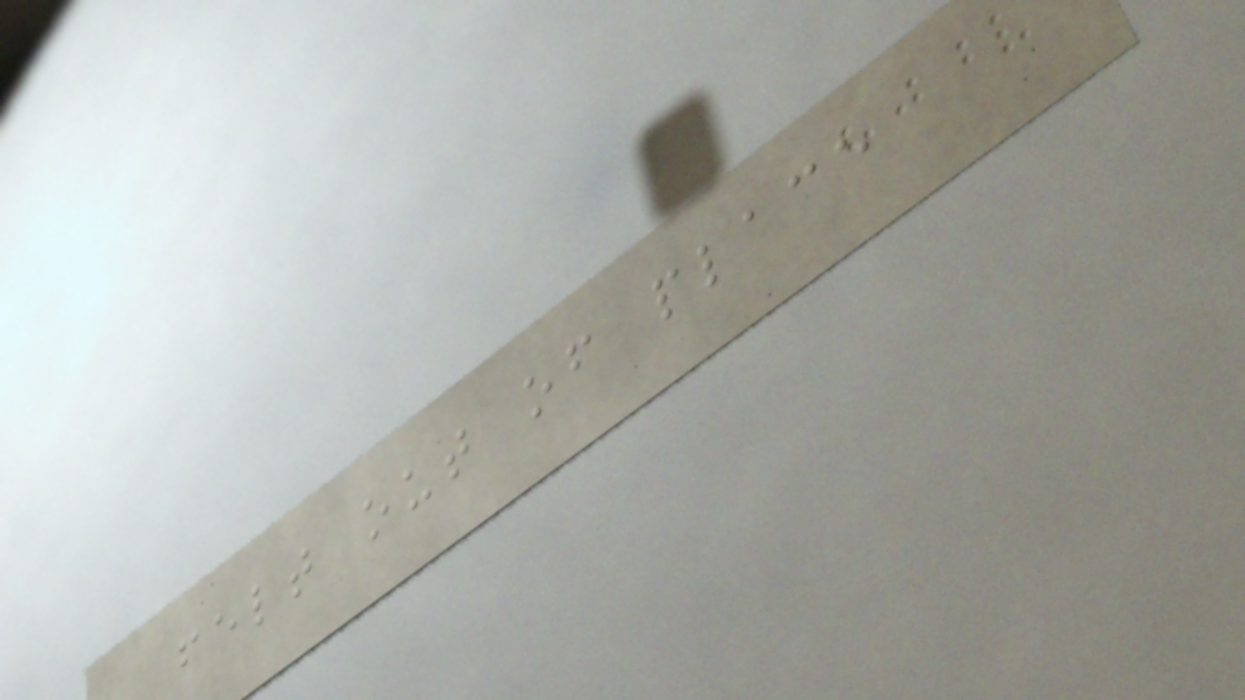felt out of place
